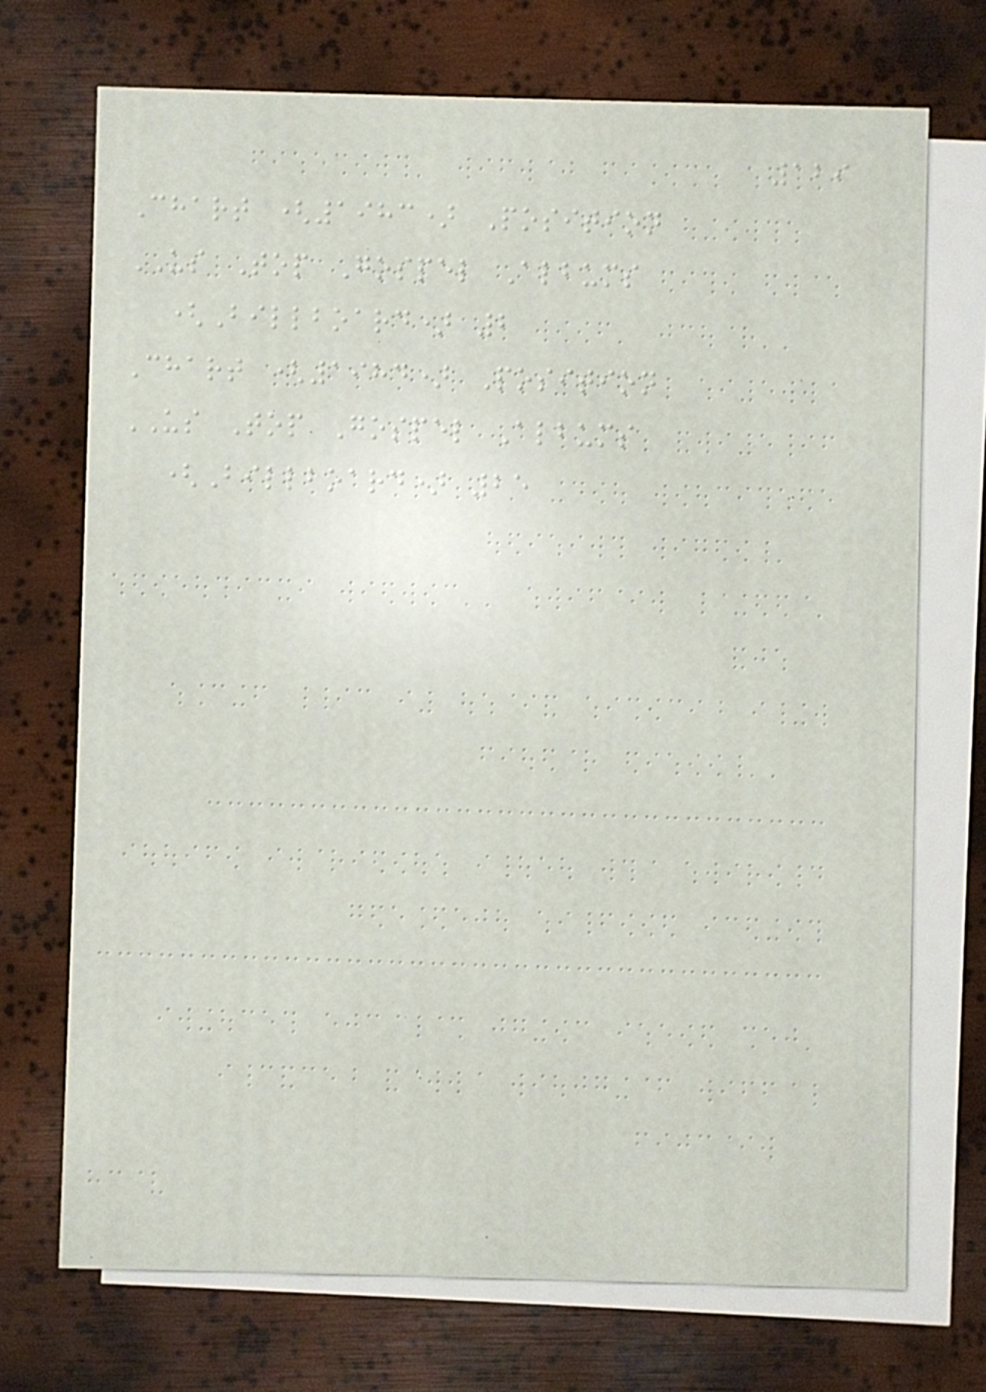129
Chart (1983) Position
US Top Gospel Albums
(Billboard) 2
Chart (1984) Position
US Top Gospel Albums
(Billboard) 25
